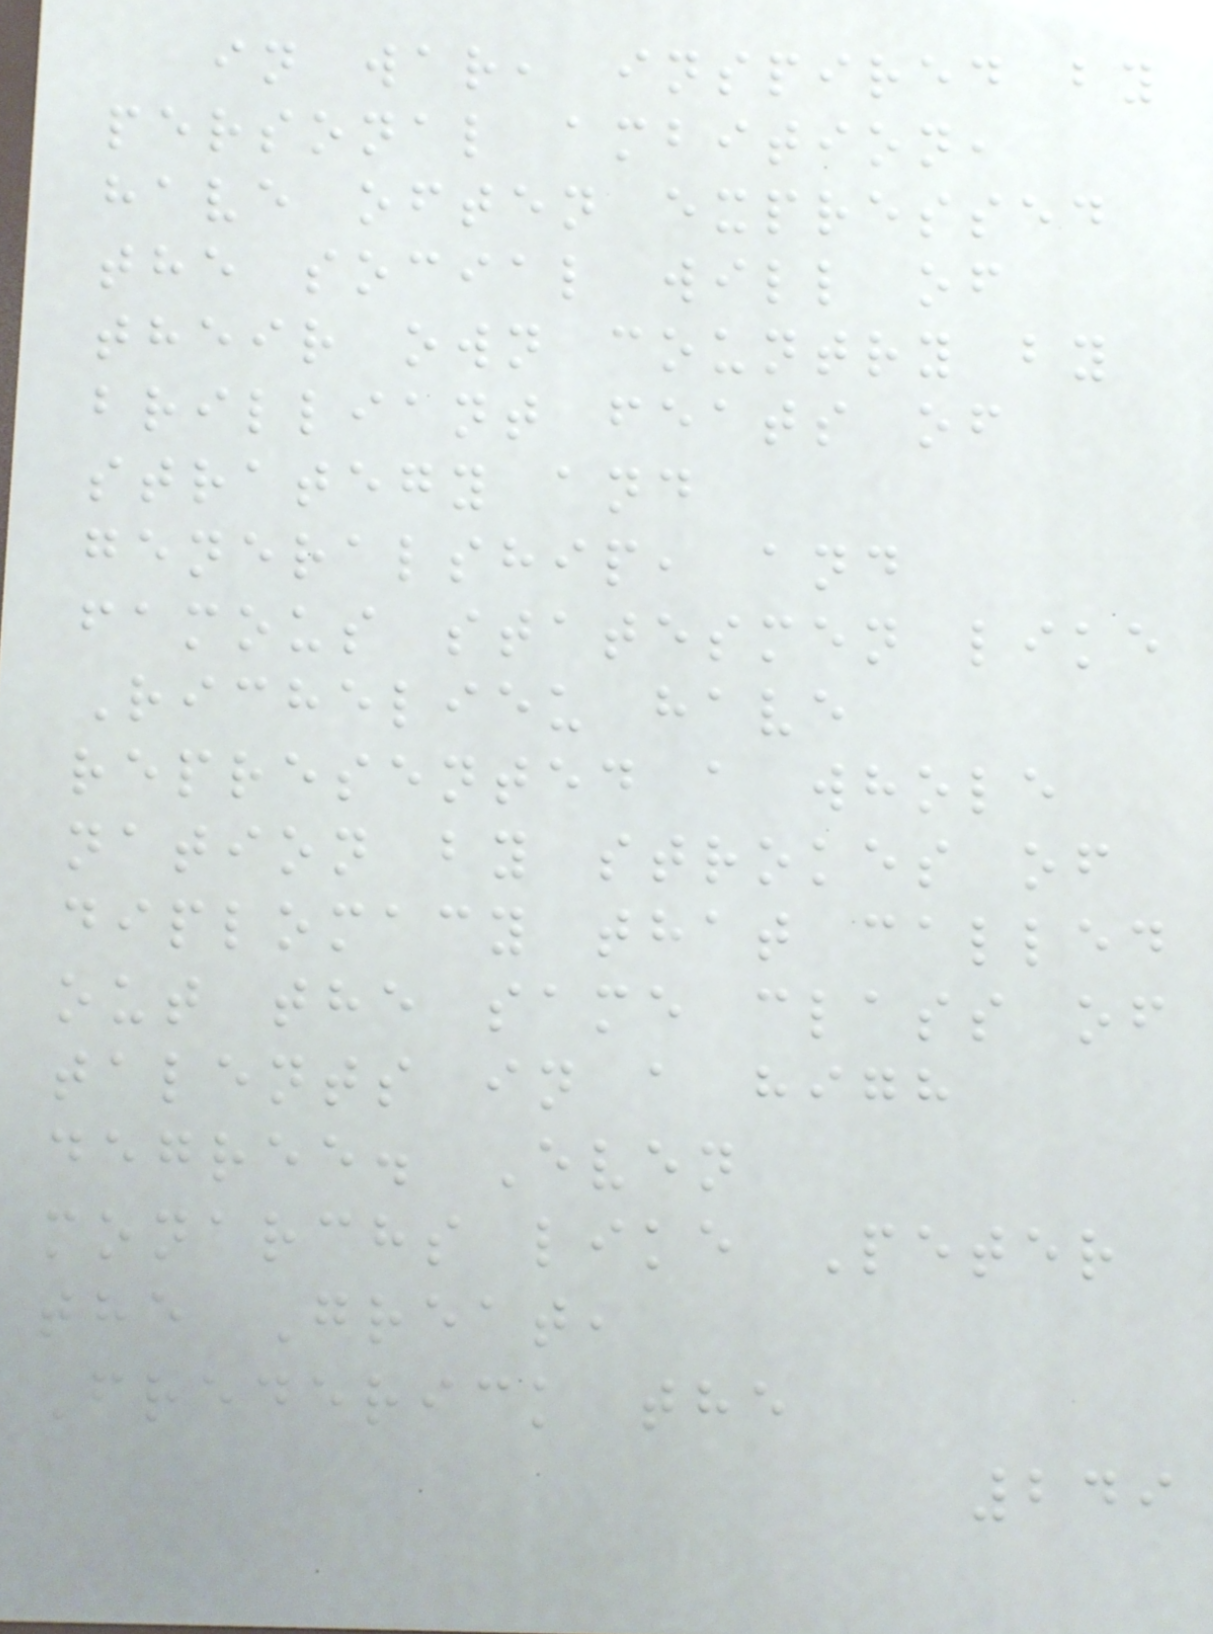in war, inspired by
personal ambition,
have often expressed
the social will of
their own country by
brilliant feats of
strategy and
generalship, and
famous statesmen like
Richelieu have
represented a whole
nation by strokes of
diplomacy that called
out the same class of
talents in a high
degree. Even
monarchs like Peter
the Great,
Frederick the
249
